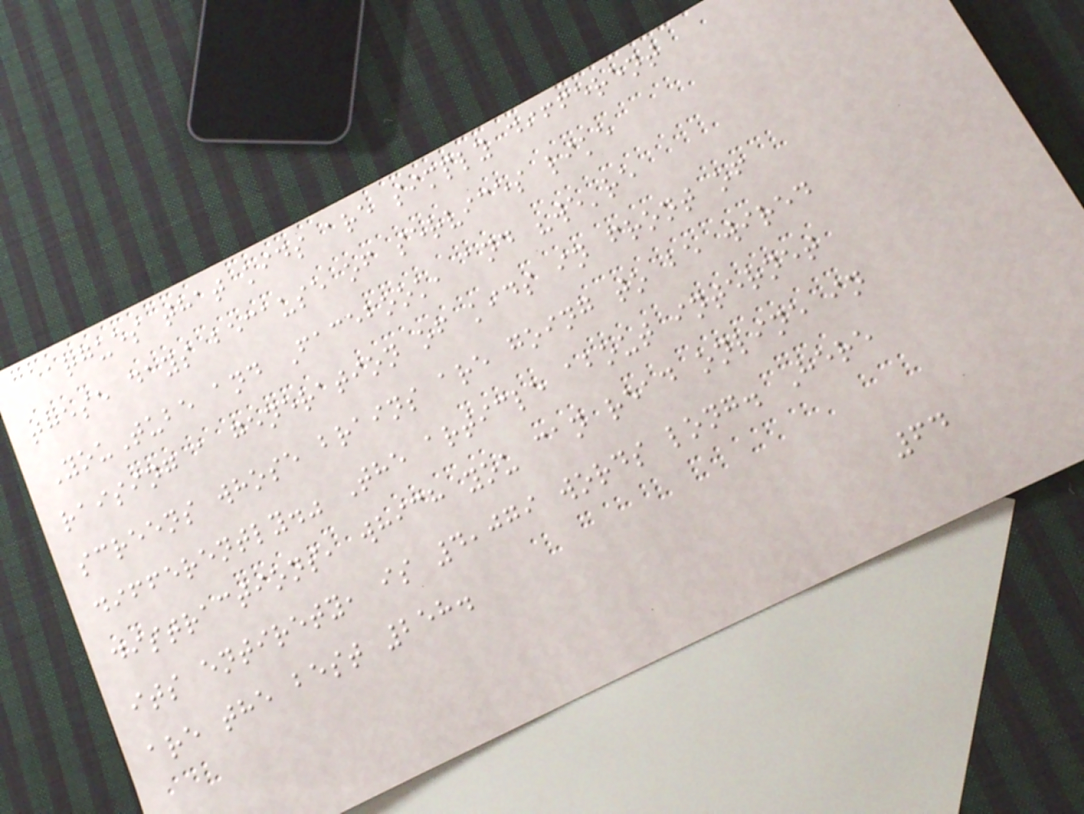argues that kids are simply different
these days because of services like
YouTube and Facebook, and "we're
raising a generation of kids in front of
screens whose brains are going to be wired
differently." The article about internet
distractions, which you can read online in
its entirety, is 4,079 words long. Here
are the best 258.
64
